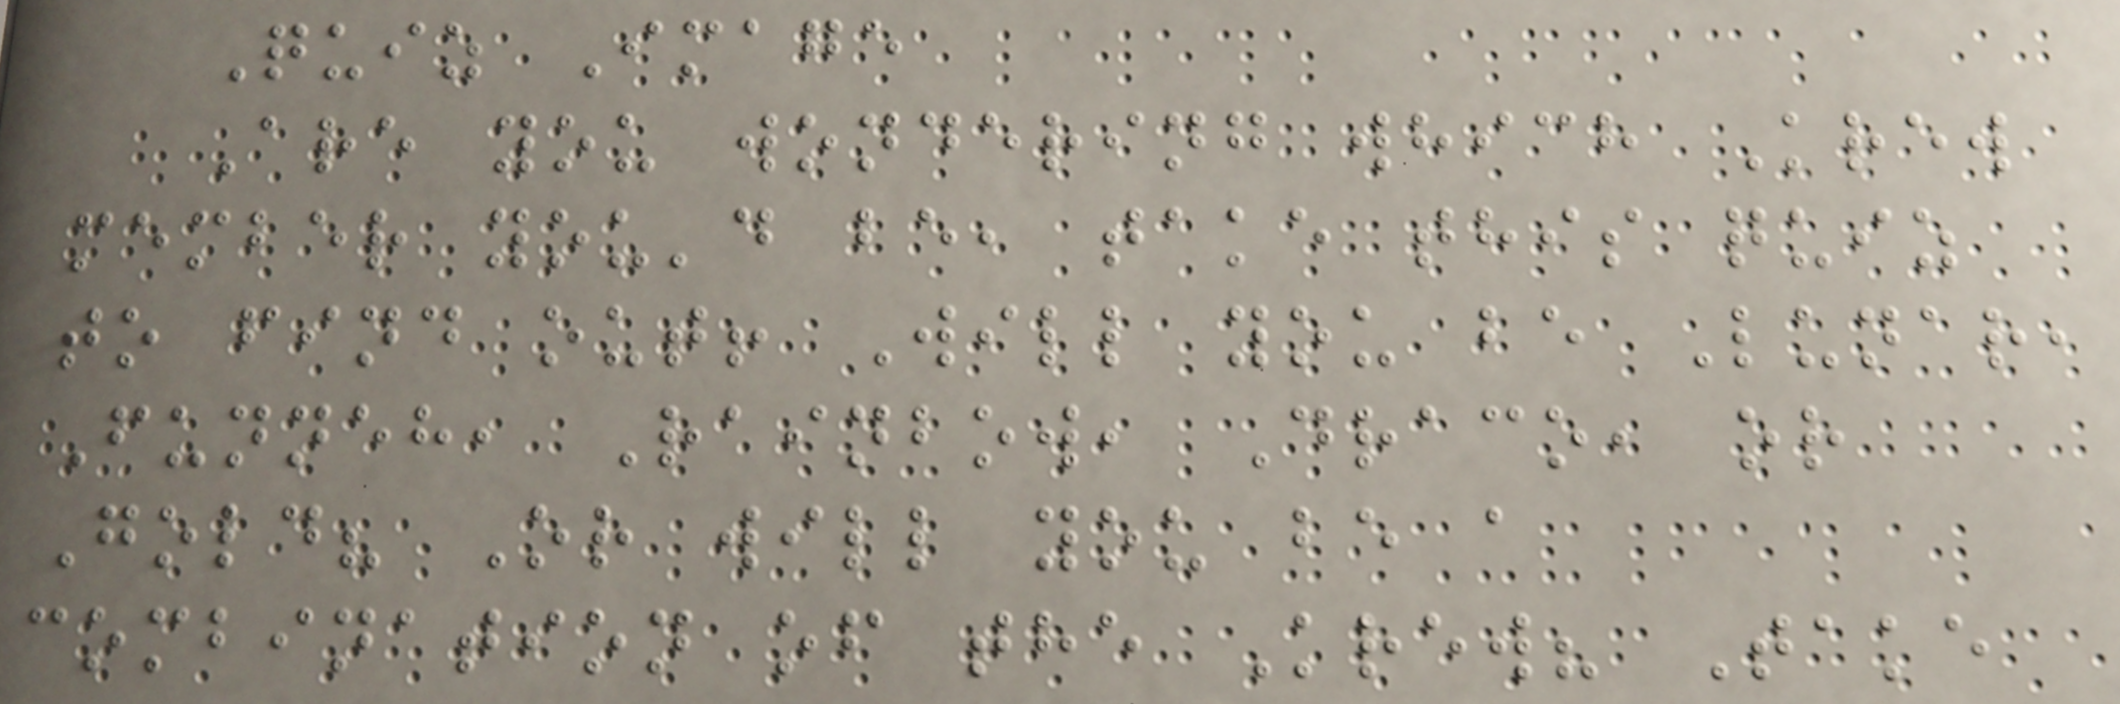Quiz Image
Are you wondering which Krew
member you'd be, take this quiz
to find out! Will you be Lunar,
Funneh, Rainbow, Draco, or
Gold? Or will you be a
combination of the Krew? Take
